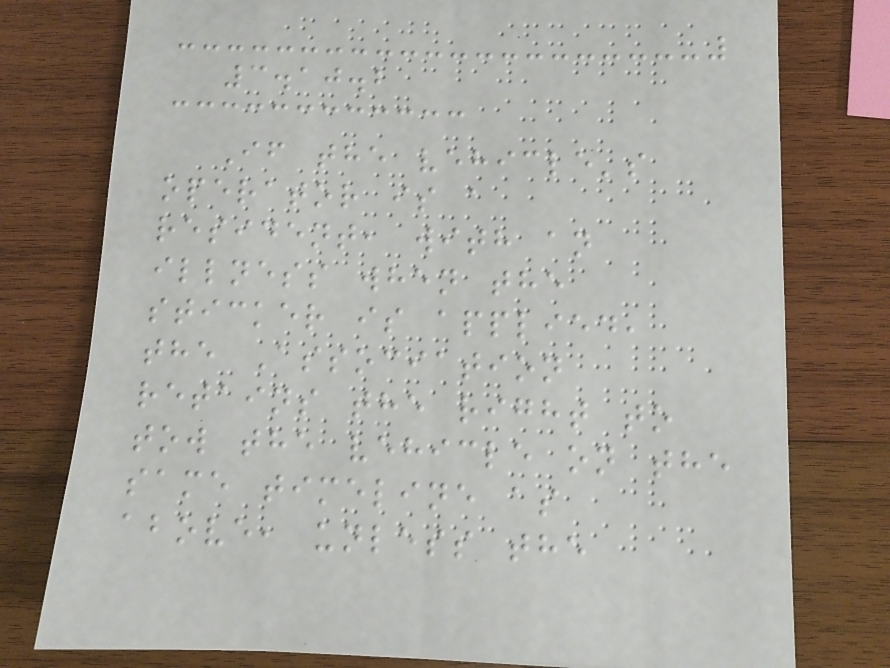3.10.2
If the vehicle's
operator is a
resident, with an
illness when the
sticker is applied,
the Association
retains the right to
tow the vehicle on the
same timeline as
above, unless the
